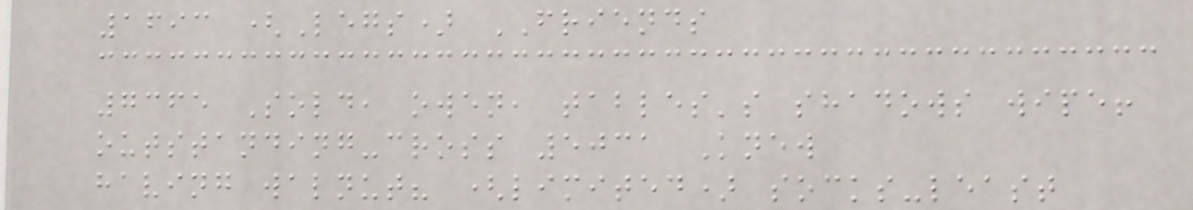1693 (Legs) FRIENDS
7365 Sold, owen, tables's shadows wipe!
outstanding-cross 5031 Knew
having walnut? (limited) socks-least
